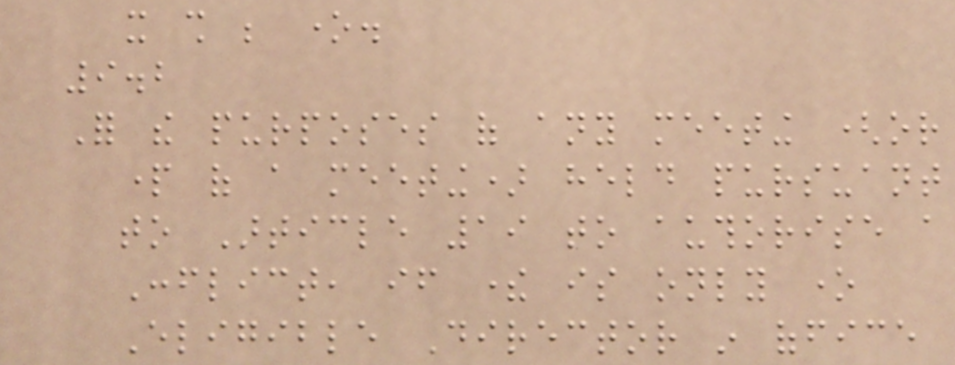it shall be one.
9.2
For the purposes of any meeting (or
part of a meeting) held pursuant
to Article 19 to authorise a
Conflict, if there is only one
Eligible Director in office
